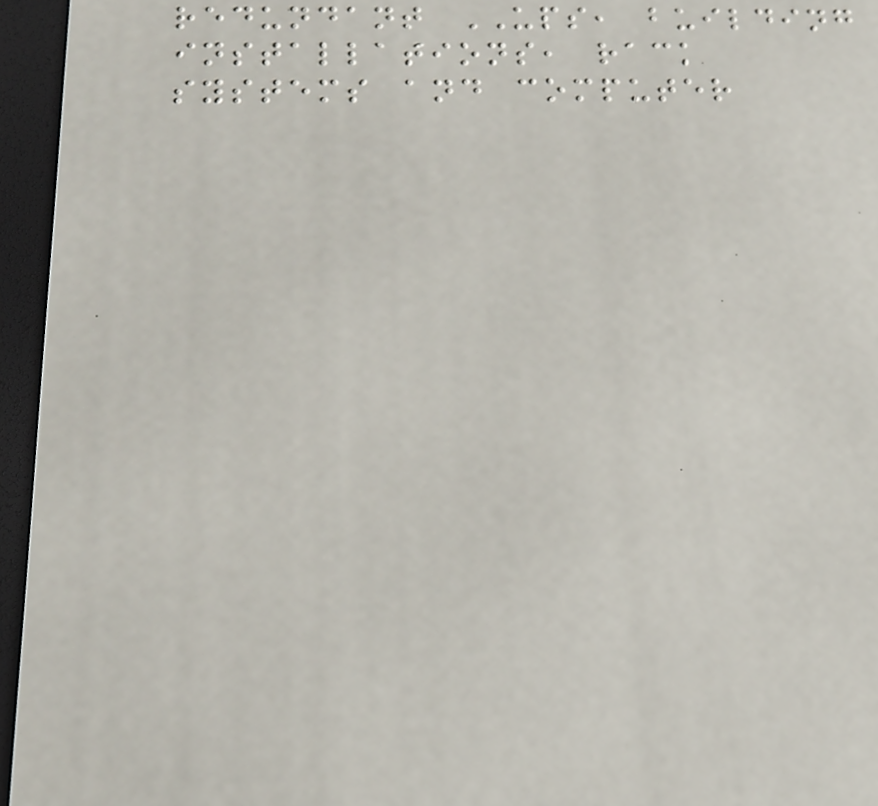redundant UPS, building
installations, rack
systems and computer
